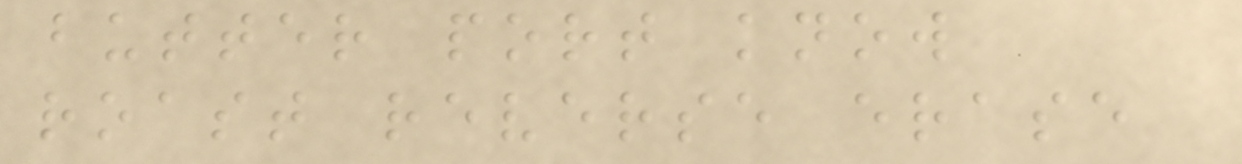butter port know
roast reverse erase
